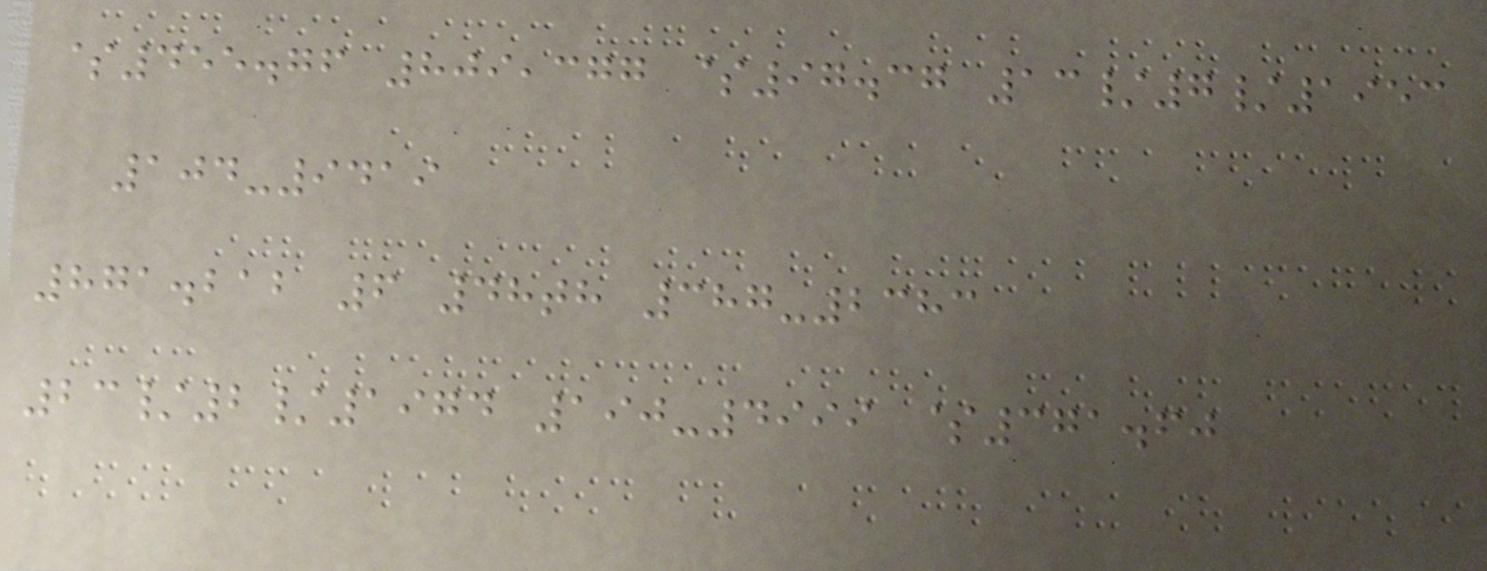$455.76 809,377 $97.37 13/7/1953
104-9419
871.212 6 48th 387-2383
23/2/1974 190-4999 $371.60
